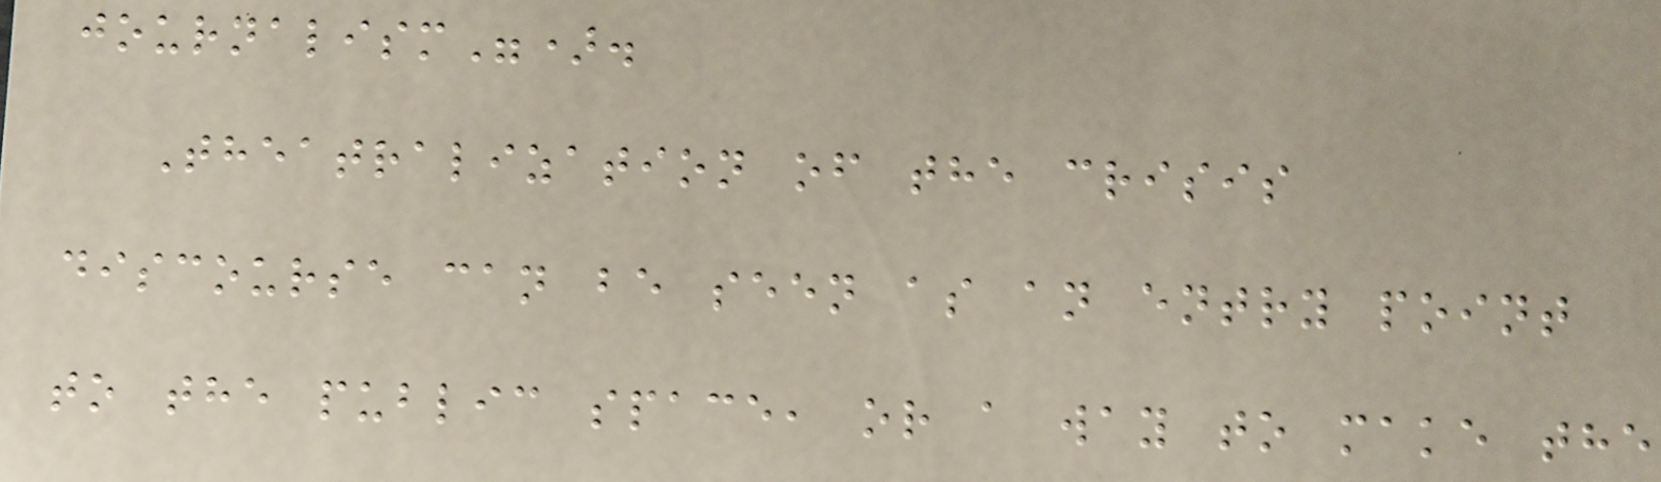journalism").
Theatralization of the crisis
discourse can be seen as an entry point
to the public space, or a way to make the
